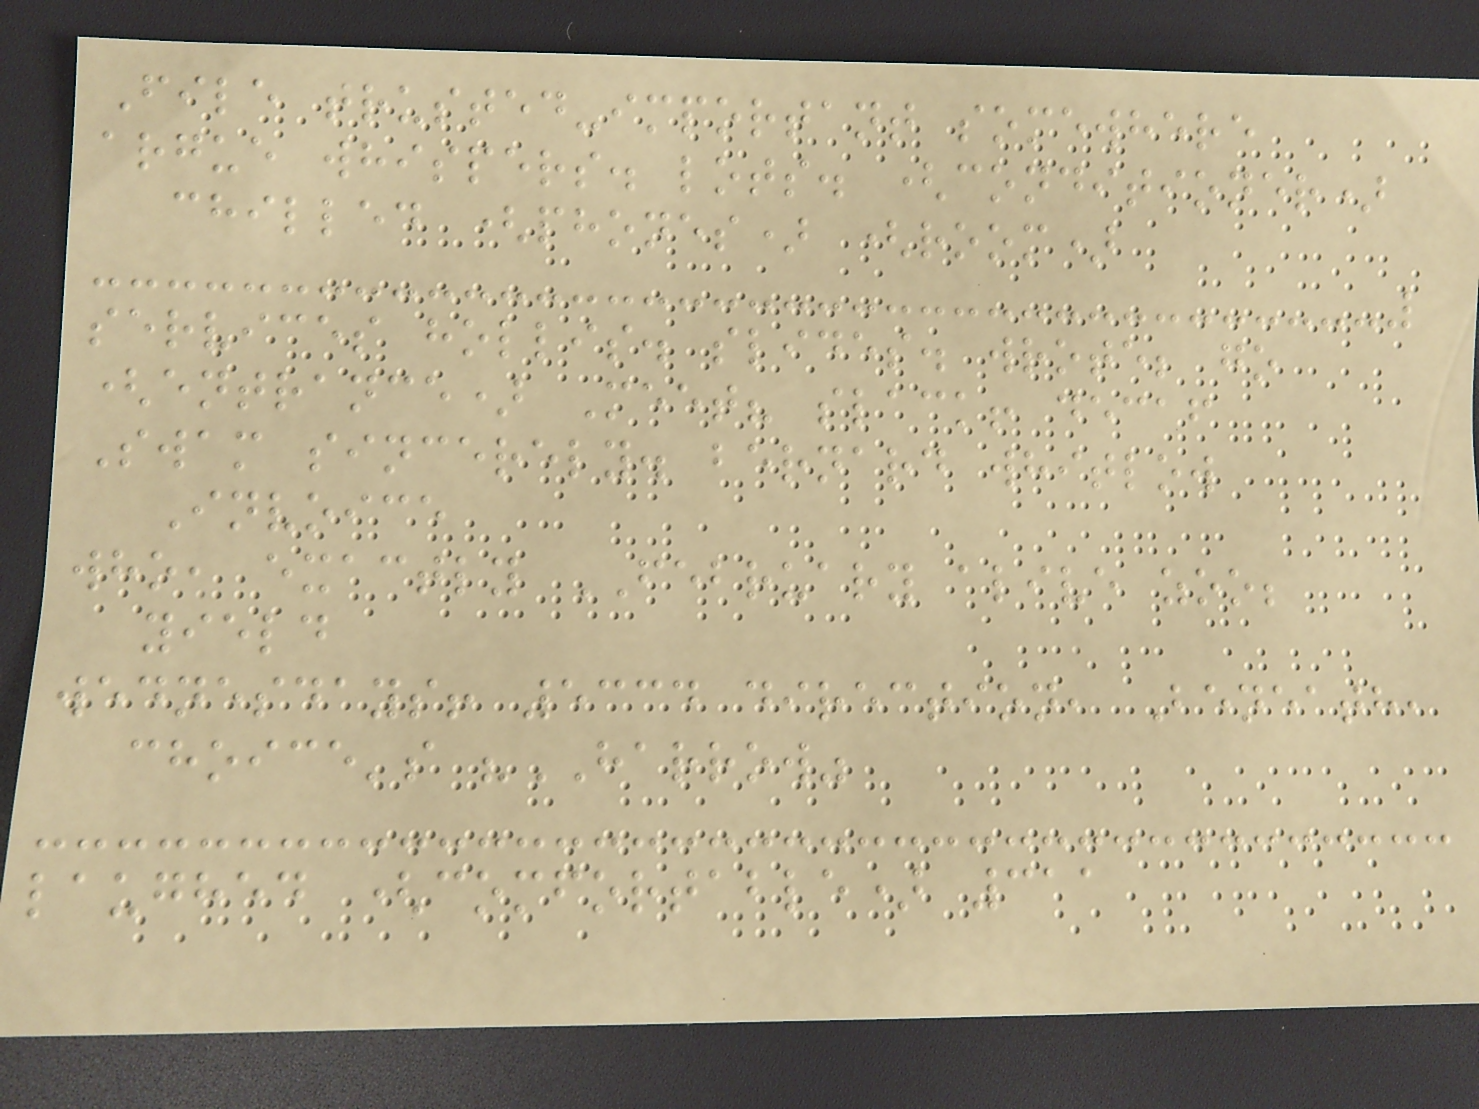File trusted-important somewhere
argue whispers. lots. (conditioner)
chilled (phones) (room)
services hollis. slides. wrote; go
(entrance) Meet? slack! decaf
Swam sincerely. bernard whitlow
Invoice
who, exactly FEBRUARY alive zoo;
yield
wednesdays! 5334 direction, Beneath,
choice's "HARROW"
laughed (comfortable) 311
